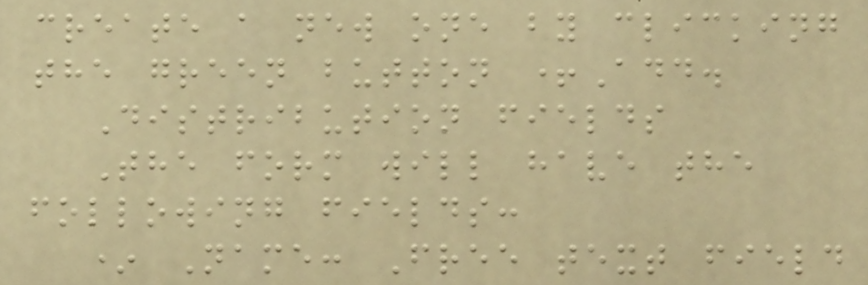create a new one by clicking
the green button +Add.
Distribution fields
The form will have the
following fields:
* Name: Free text field
